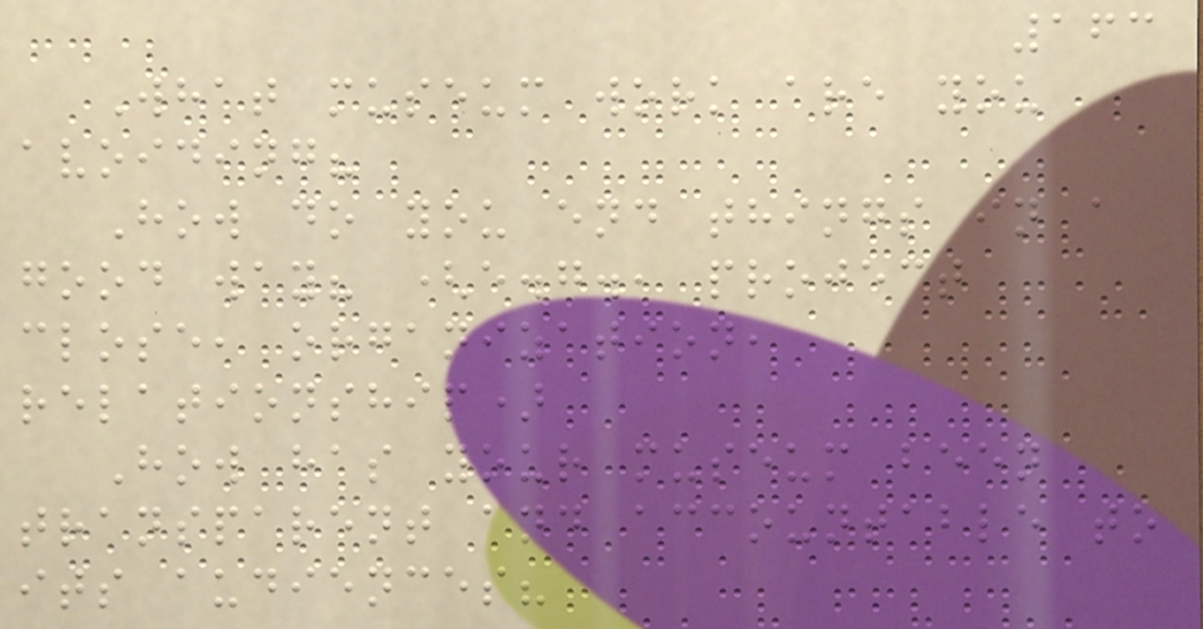163
What museum work are you
avoiding?
How do you end things in a
good way? (e.g., project
close, organization,
relationship)
How has your museum been
transparent and accountable to
its audiences?
